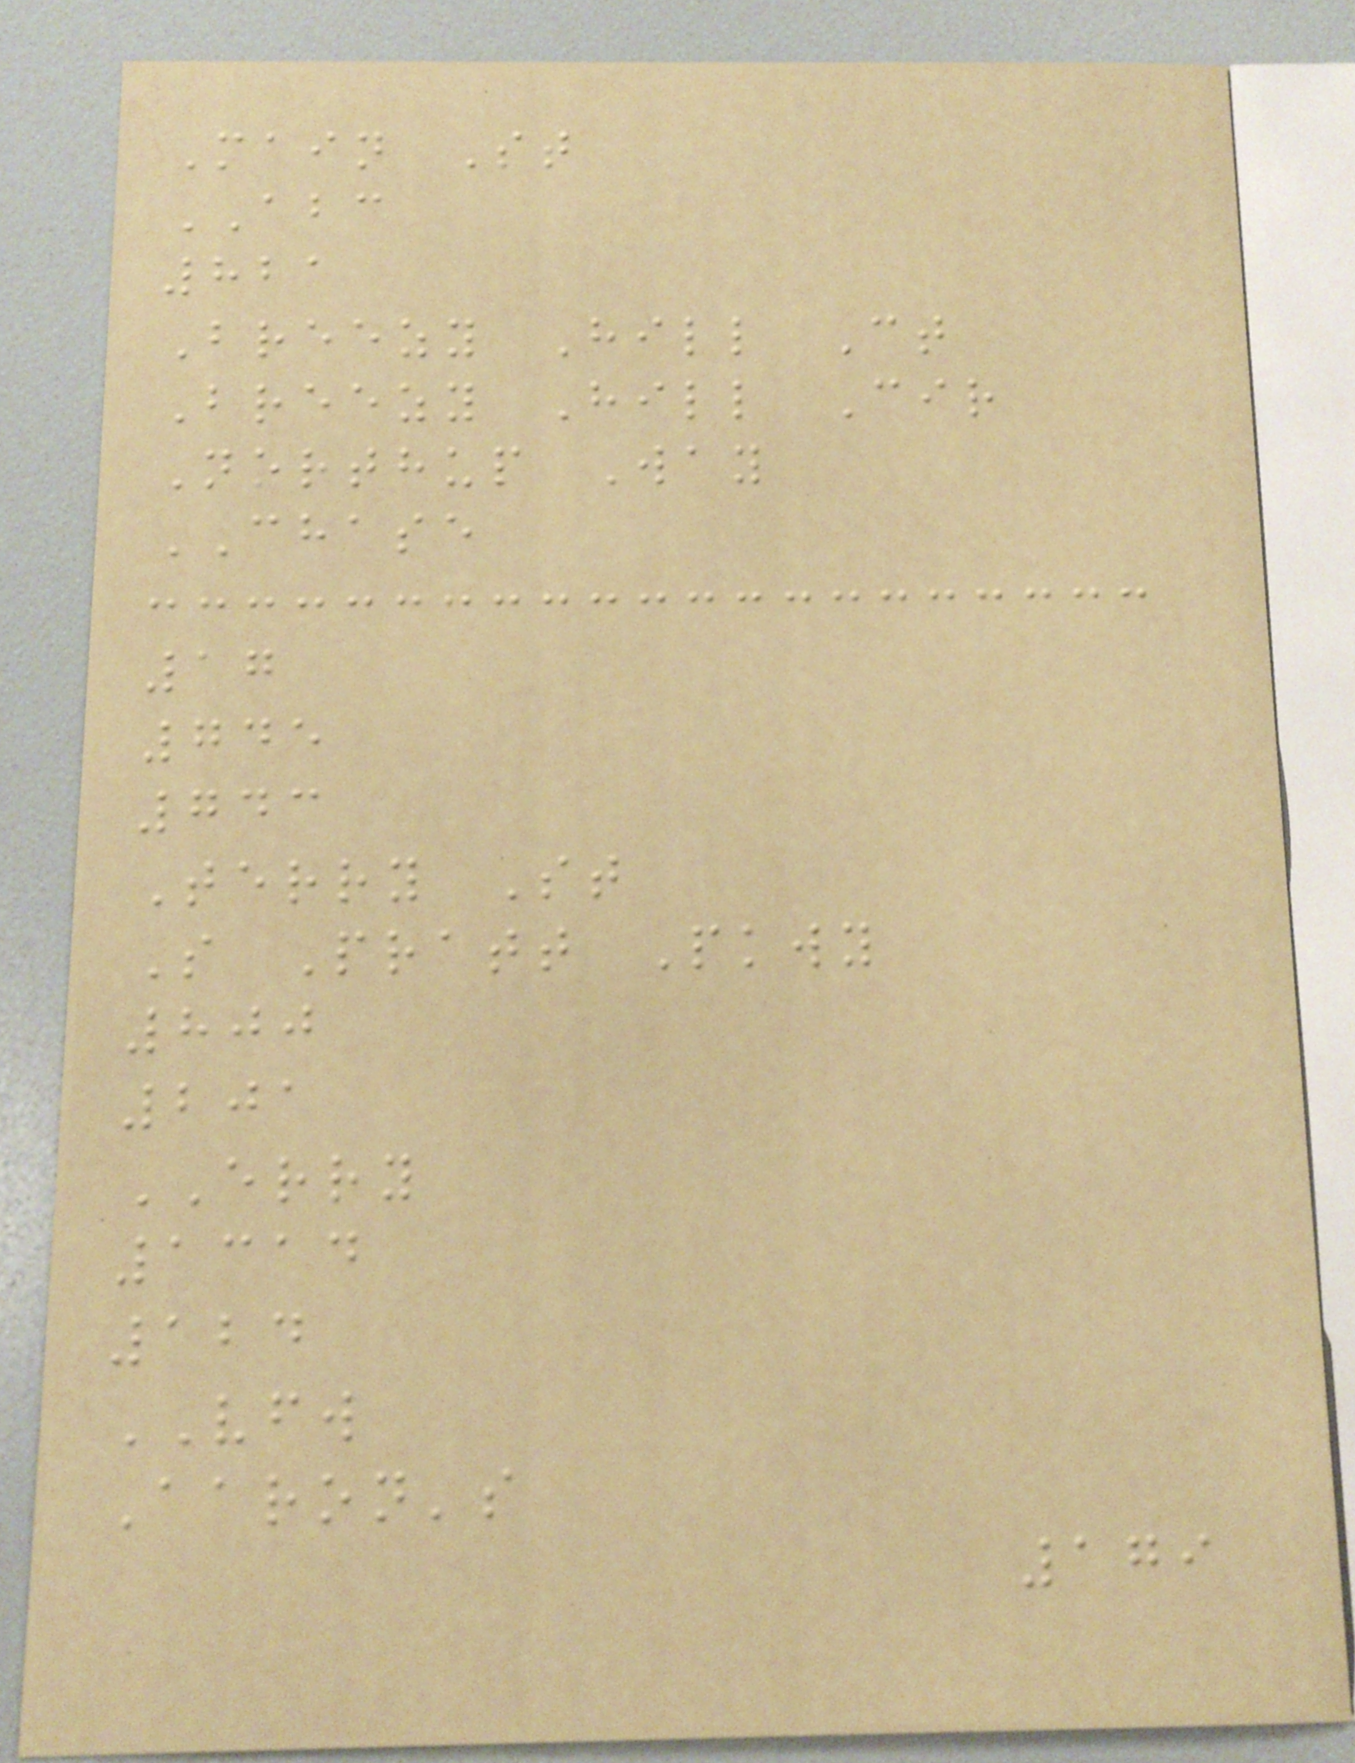Main St
ABC
821
Breezy Hill Ct
Breezy Hill Cir
Northup Way
CHASE
17
745
743
Terry St
S Pratt Pkwy
800
201
ERRY
1314
124
VFW
Aaron's
179
